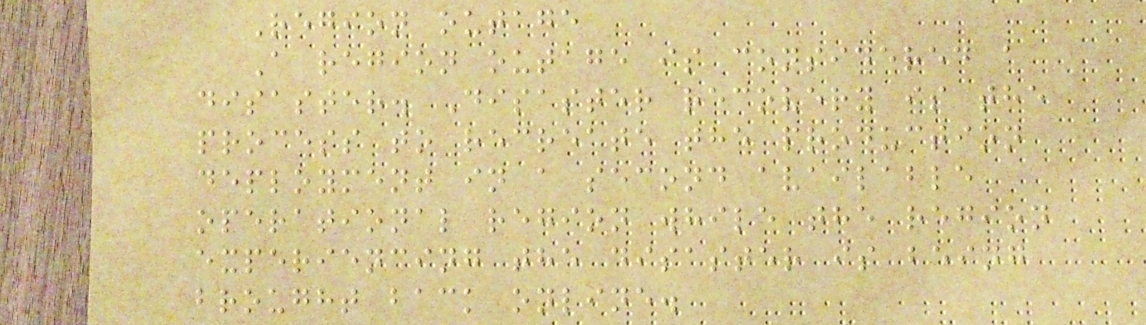Region outage
A region outage is considered a
disaster. Disaster recovery is the
process to recreate the production
deployment in a second available
operational region while the region
experiencing the disaster is being
brought back online.
